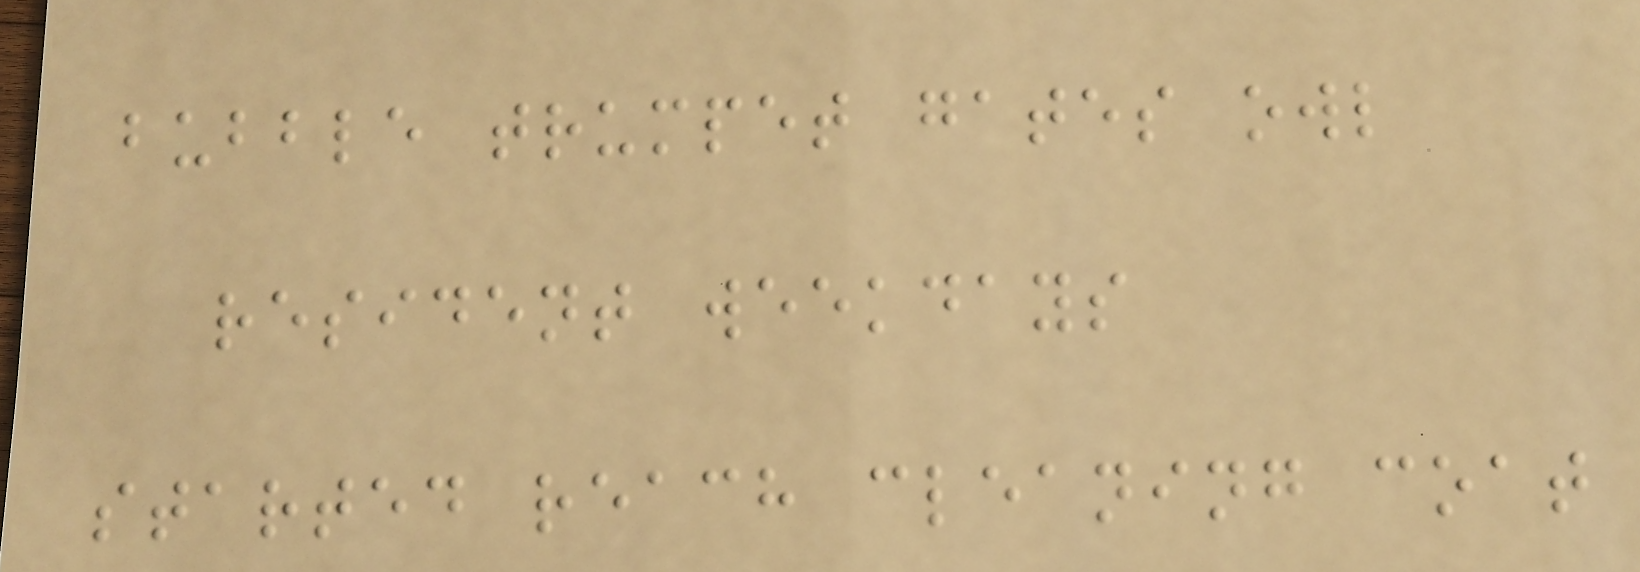bubble trumpet gates owl
resident weekdays
started reach cleaning coat
